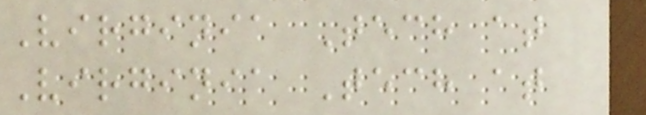Virginia Tech at
Virginia Tech at
